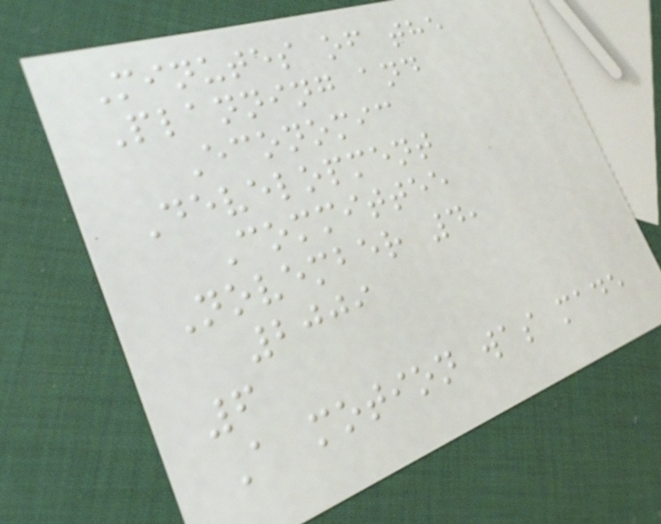Minutes of the
Planning and
Economic
Development
Committee
November 4,
2009
6
A motion was made
